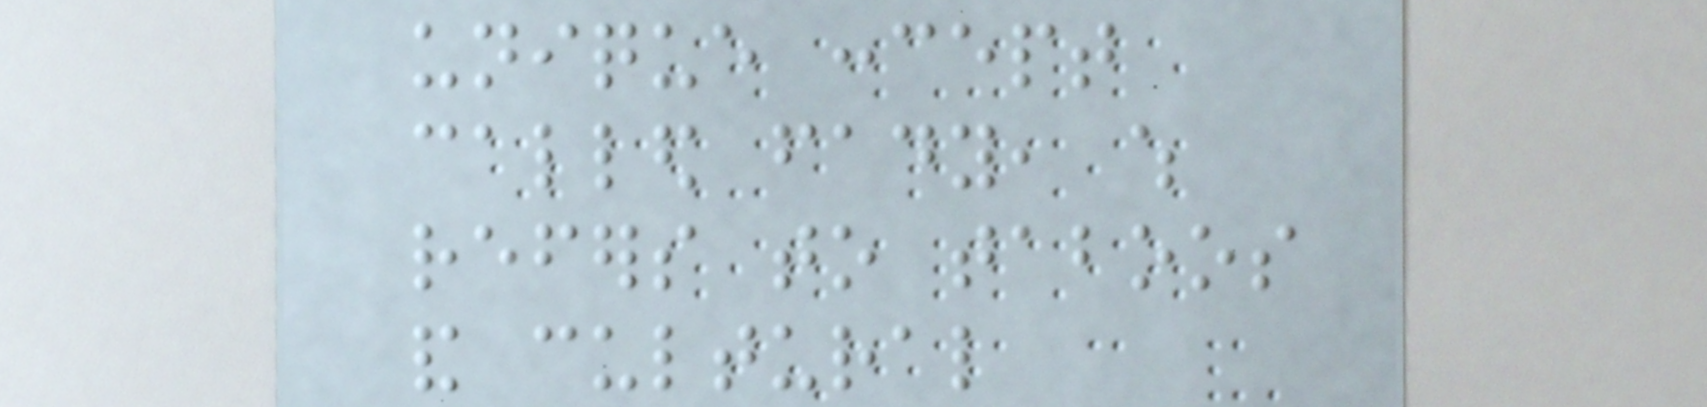unique concept
called fady, which
refers to taboos
and cultural
